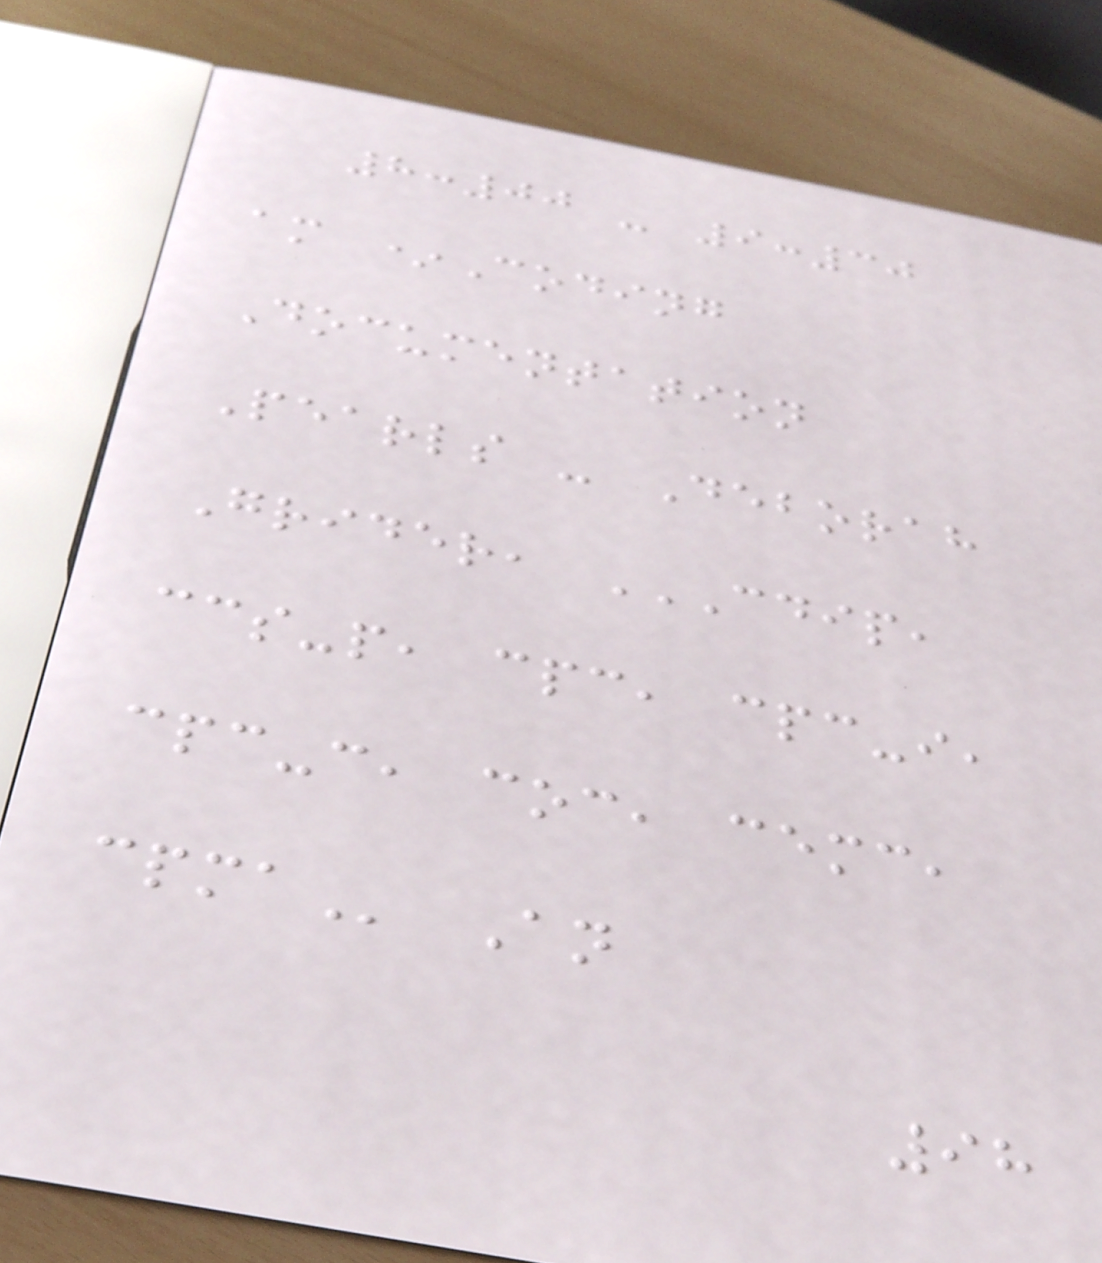8:00 - 9:30
am *Coding
Documentation
Pearls - Deborah
Grider, CDIP,
CCS-P, CPC, CPC-I,
CPC-C, COC, CEMC,
CPMA An
98
